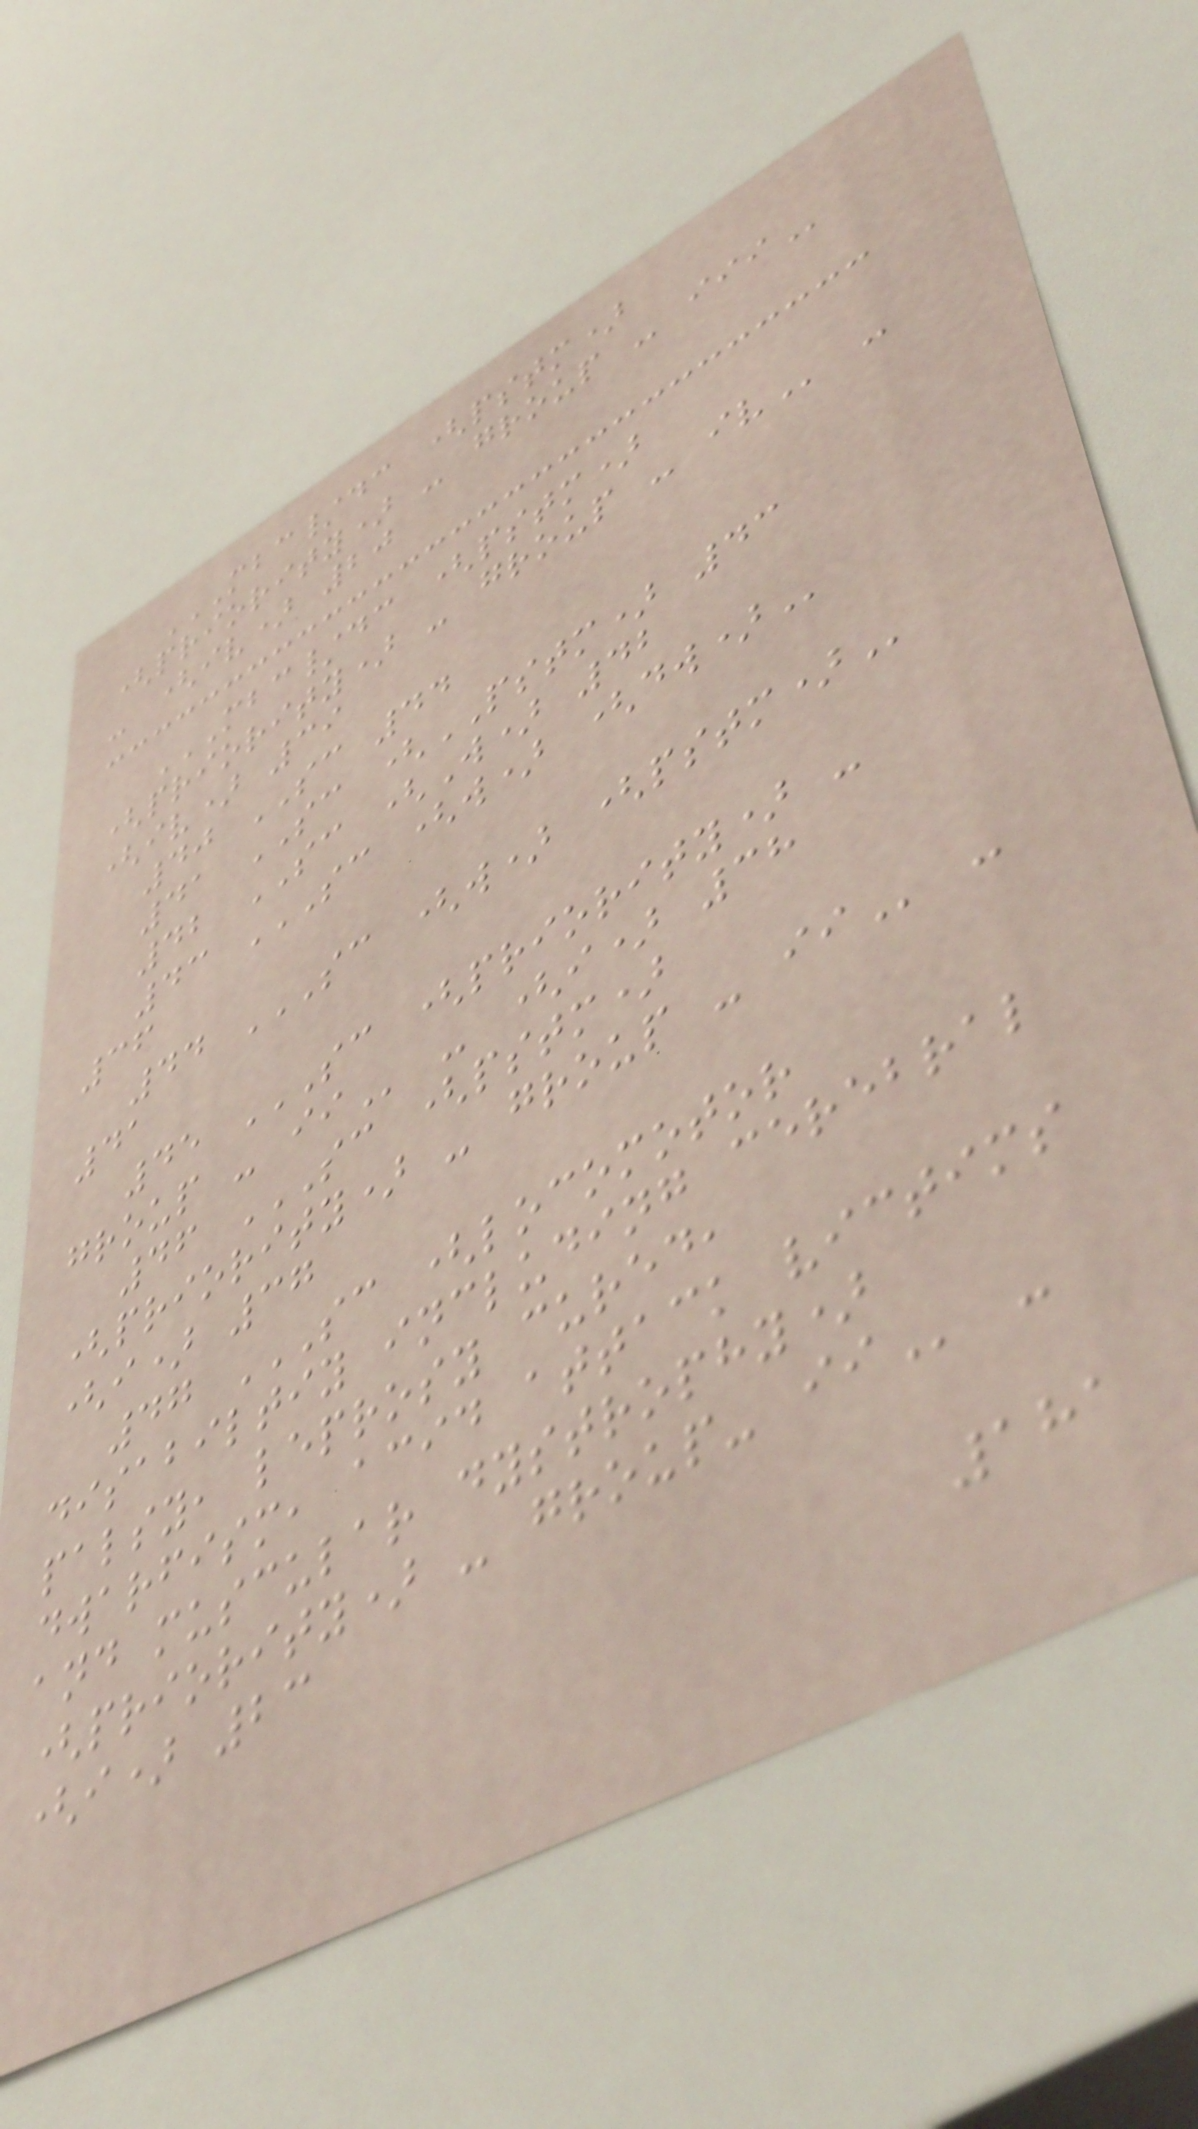MBC/DC (PSTM)
(PRIORITY) - GROUP - III
- (iv) 20
MBC/DC (PSTM)
(PRIORITY) - GROUP - IV -
(iv) 39
40 SC 44
41 SC (PSTM) 43
42 SC (W) 42
43 SC (W) (DW)
36
44 SC (W) (PSTM)
41
45 SC (PRIORITY) -
GROUP - II - (i) 38
46 SC (PSTM)
(PRIORITY) - GROUP - II -
(i) 37
47 SC (LOCOMOTOR
DISABILTIY INCLUDING CEREBRAL
PALSY, LEPROSY CURED,
DWARFISM, ACID ATTACK VICTIMS
AND MUSCULAR DYSTROPHY)
(PRIORITY) - GROUP- II -
(i) 23
181
